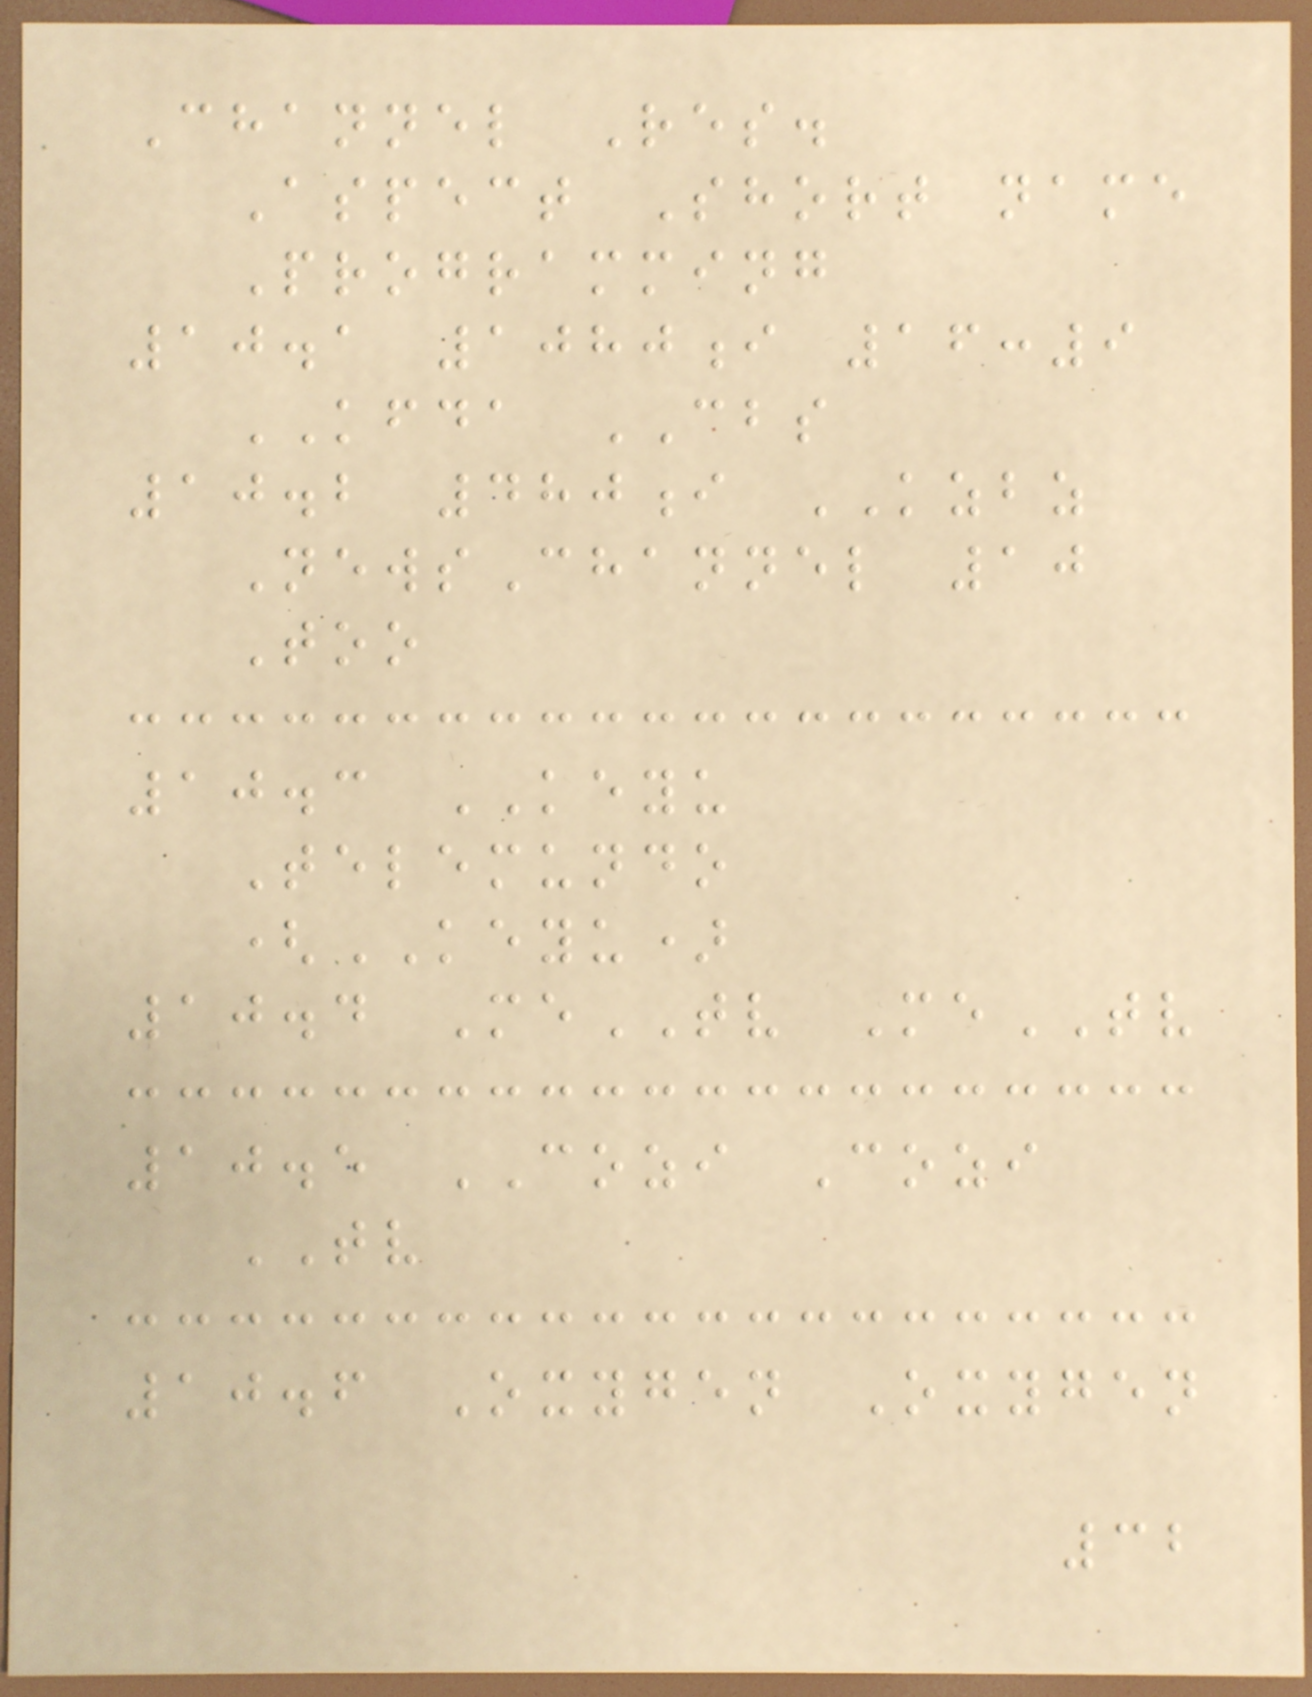Channel Res.
Aspect Short name
Programming
10.1 1080i 16:9
KFDA CBS
10.2 480i KZBZ
NewsChannel 10
Too
10.3 KEYU
Telemundo
(KEYU)
10.4 MeTV MeTV
10.5 COZI Cozi
TV
10.6 Oxygen Oxygen
32
